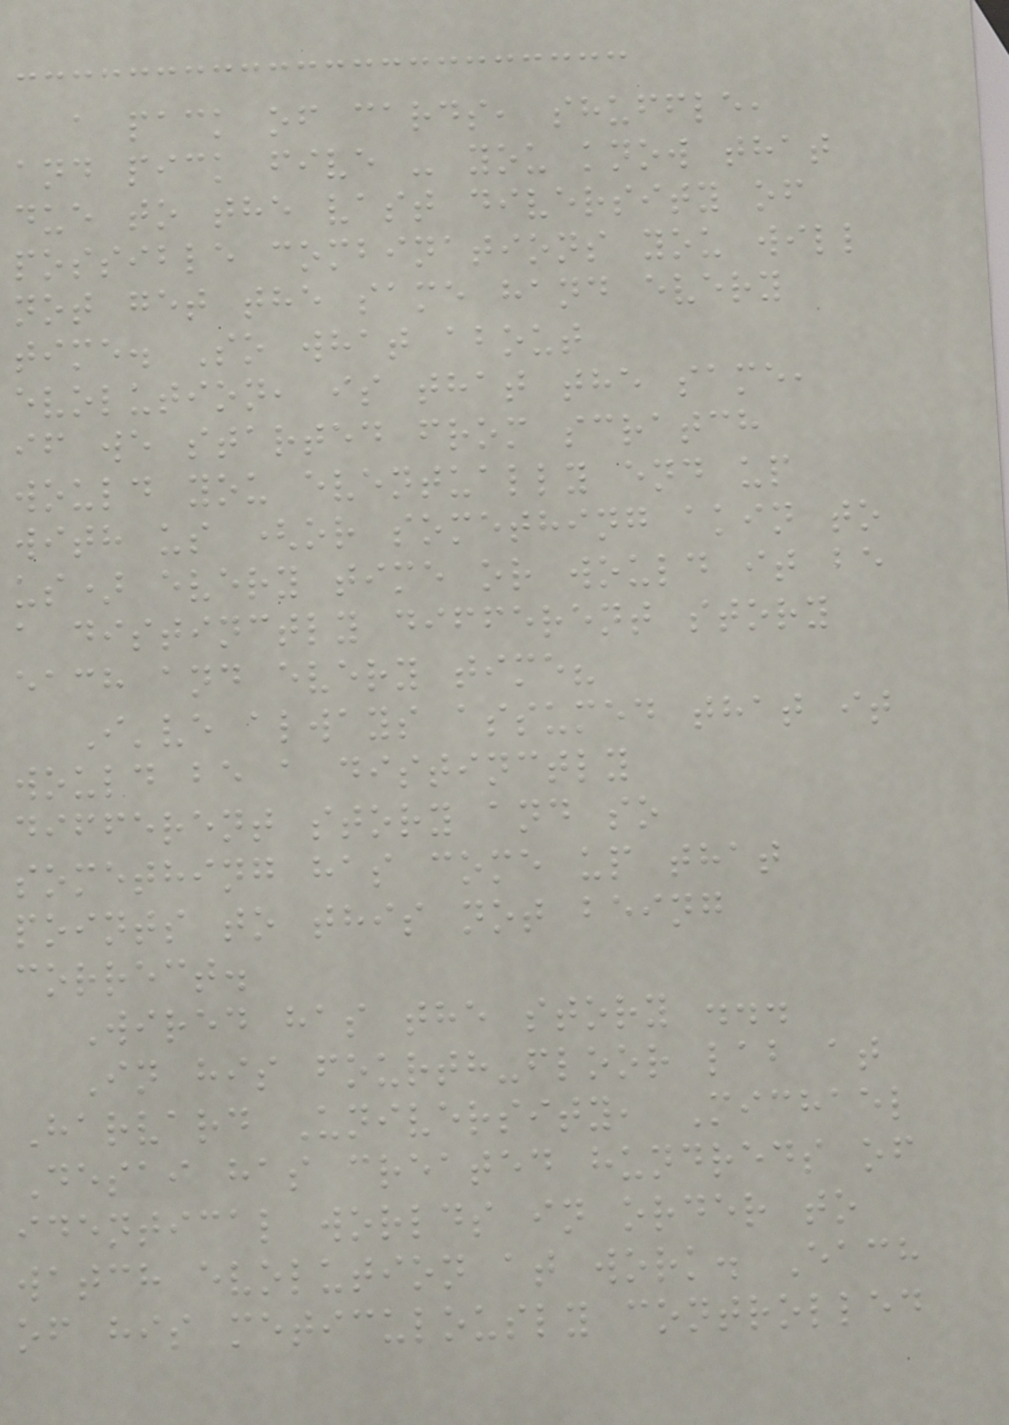a pack of cards, shuffle,
and pick five - you know that
due to the vast diversity of
possible combinations you will
not get the same hand every
time. So what about
evolution, is that the same,
if we started from scratch
would you eventually end up
with us (or something akin to
us) every time or would it be
a distinctly different story
each and every time?
I've always assumed that it
would be a distinctly
different story and so
something has come up that
points to this not being
correct.
Wired has the story ...
In his fourth-floor lab at
Harvard University, Michael
Desai has created hundreds of
identical worlds in order to
watch evolution at work. Each
of his meticulously controlled
